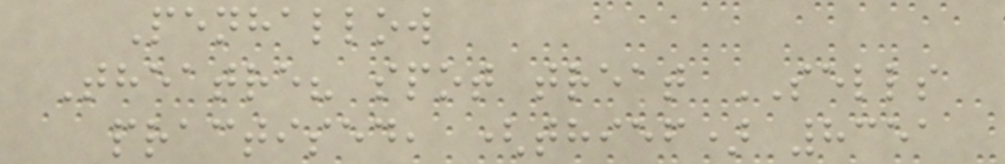Penhallow
Theatre? spot treat SELLS
practised, (thief) 8351
